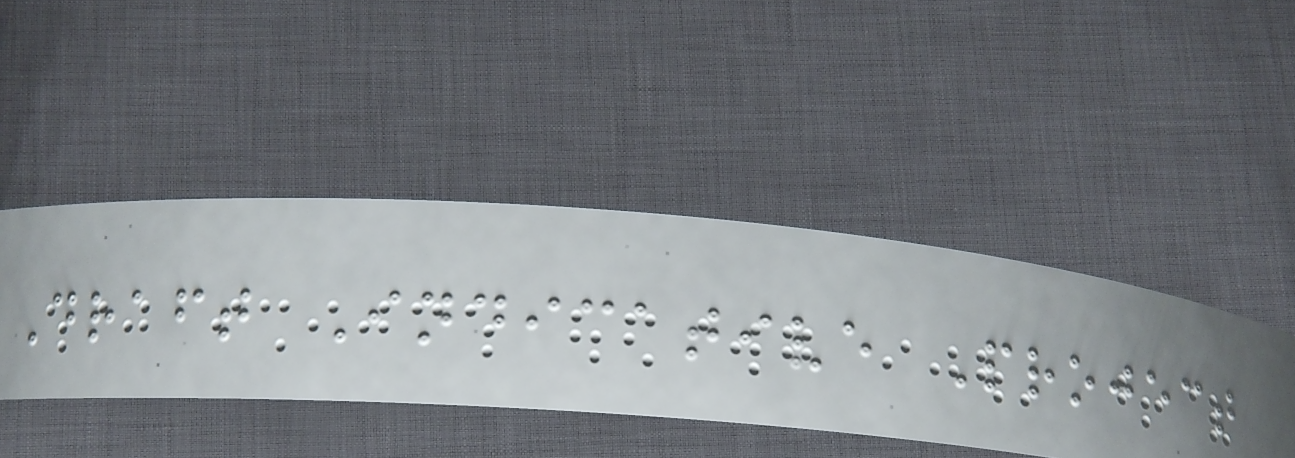Draft Indicative Project
